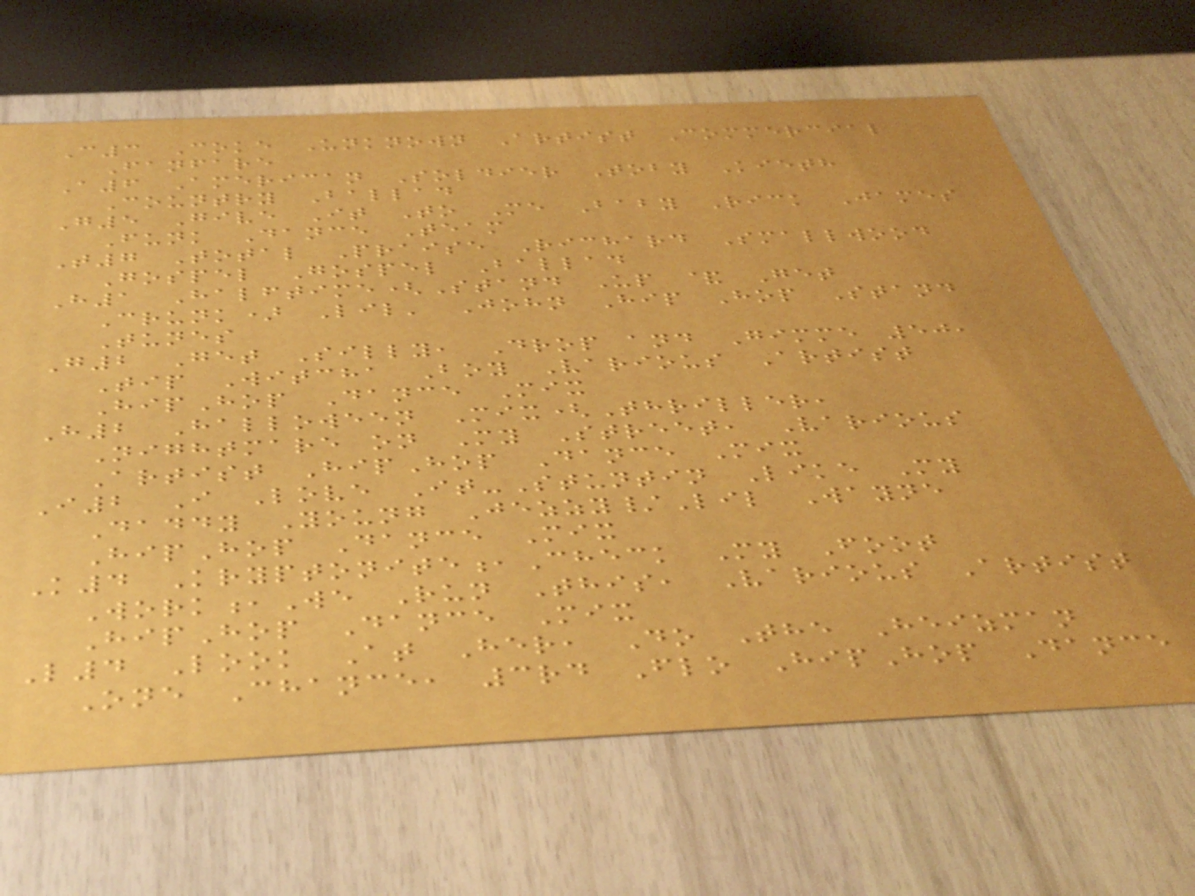C3 Coke Unknown Artist Commercial
Fanfare
A6 American Soldier Toby Kieth
Country Ballad
G5 Give It To Me Baby Rick James
Funk Dance Team
T7 Total Praise Richard Smallwood
Gospel Gospel Ballad
H1 Halftime(Stand Up & Get
Crunk) Lil' John Hip Hop Stand
Tunes
G2 Get Silly, Drop and Gimme 50,
Tip Witcha Boy Various Artist
HipHop Dance Mix
H2 Halloween Mix(Thriller,
Nightmare on My Street, Various
Artist HipHop Dance Mix
I2 I Love It-Stuntin Like My
Daddy Young Jezzy/Lil Wayne
HipHop Dance Mix
K4 Kryptonite,Check My Foot
Work,We Run This, Various Artist
HipHop Dance Mix
L4 Look At Her, Do The Heizman
One Chance, 3rd Flo HipHop Dance
